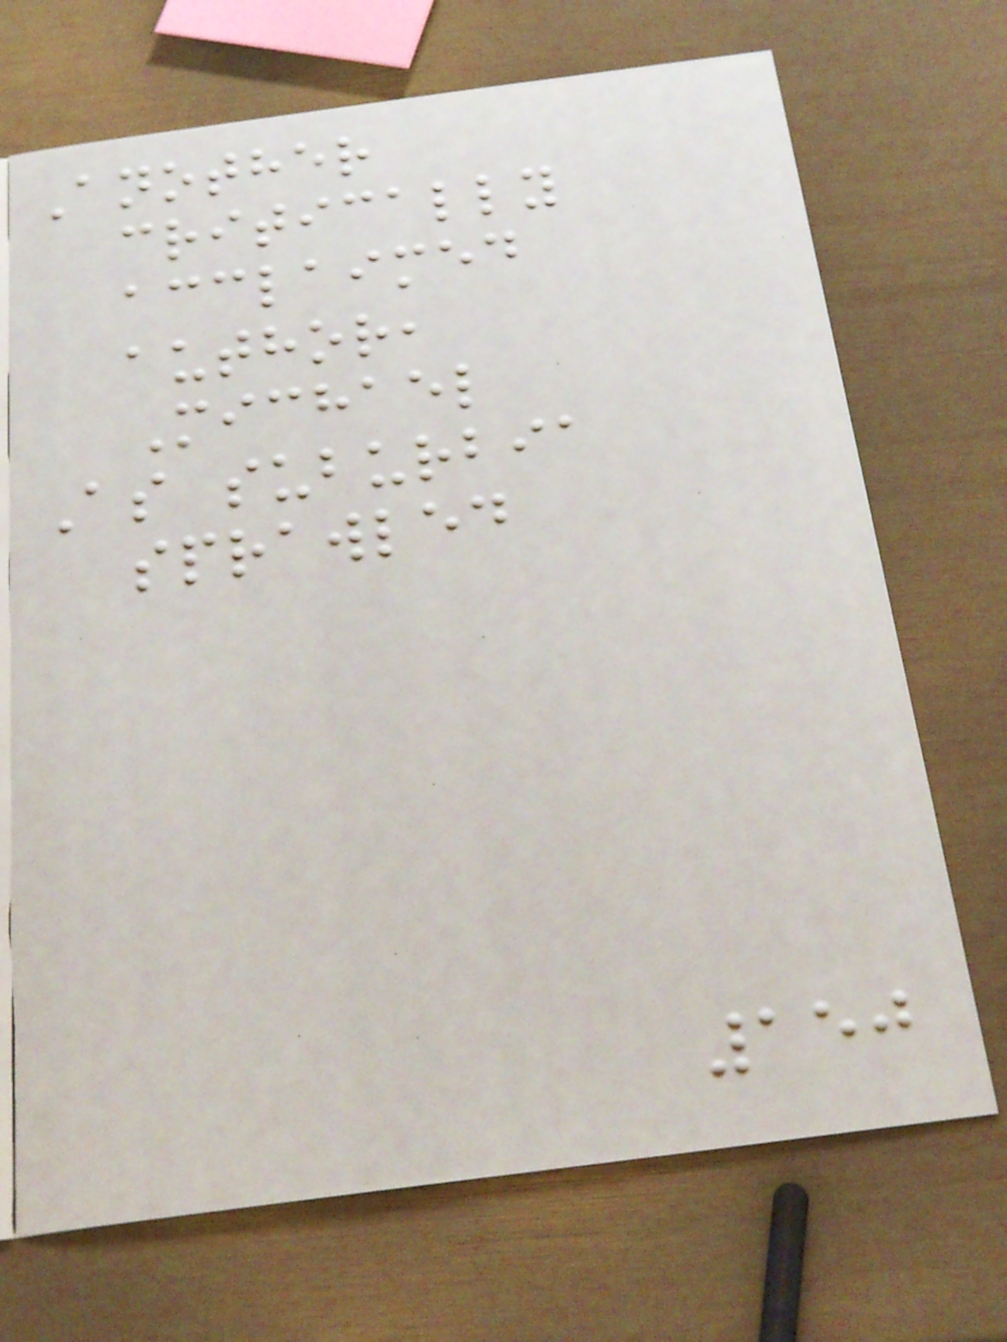Another
critically
acclaimed
author,
Michael
As suburbia
sprawled
150
